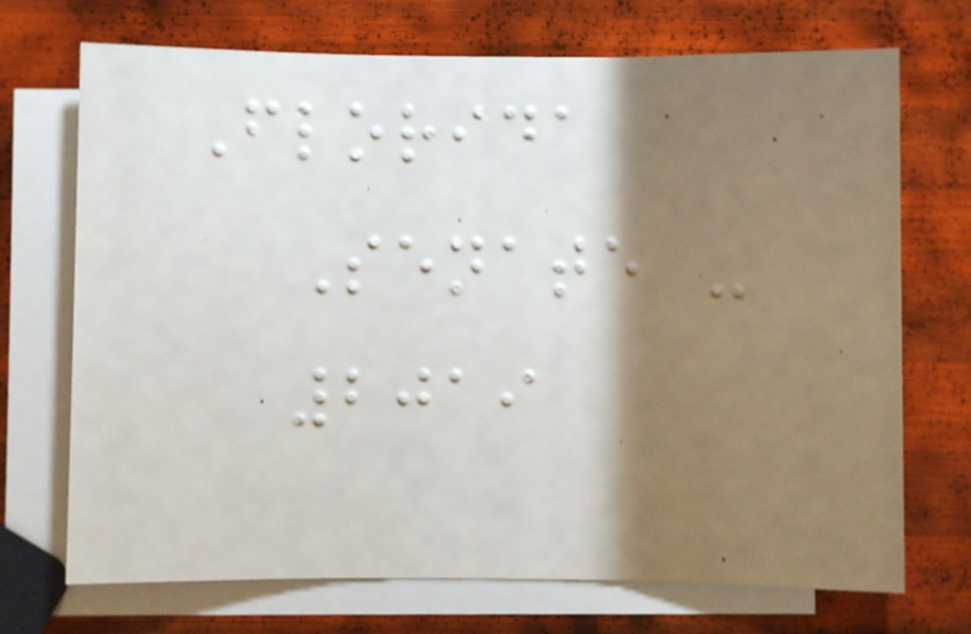Florida
Senate -
2019
